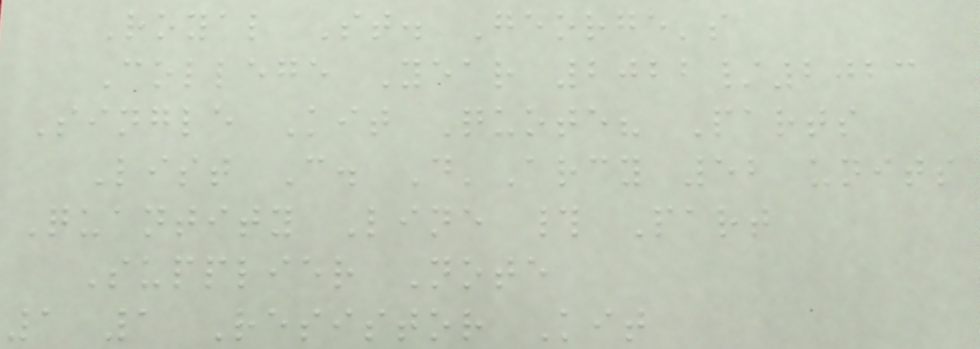Royal St. George's
College Year 2022/2023
Single Kit Quote? Parts
List C. D'Arcy 52 units
Quantity Line # Part
Supplier Note
1 1 Resistor Kit
